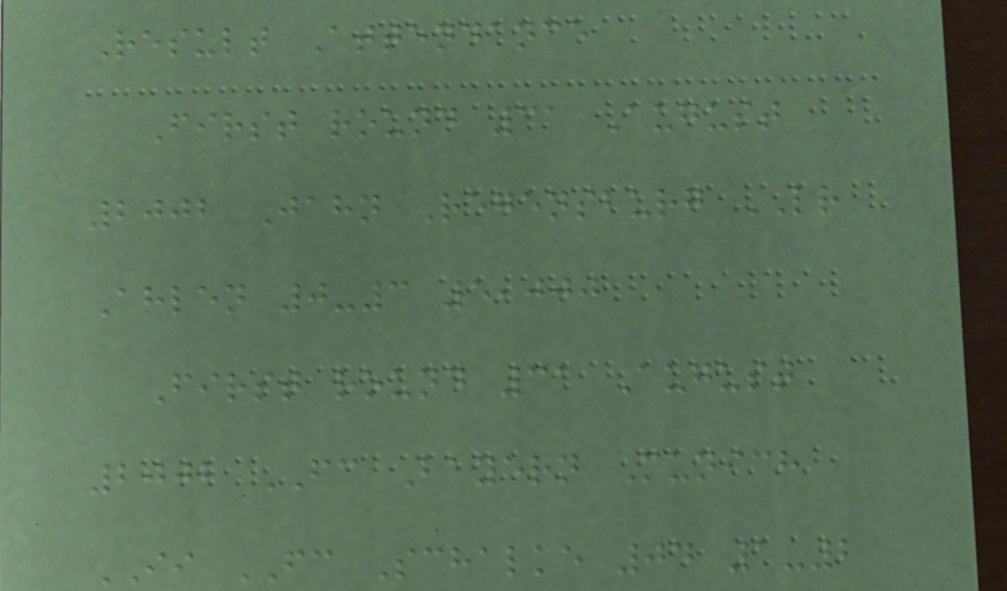Result Attendance
First round 31 August
2002 Jahn Regensburg LR
Ahlen 0-3 5,000
First round 31 August
2002 FC Bayern Munich
II FC Schalke 04 1-2
